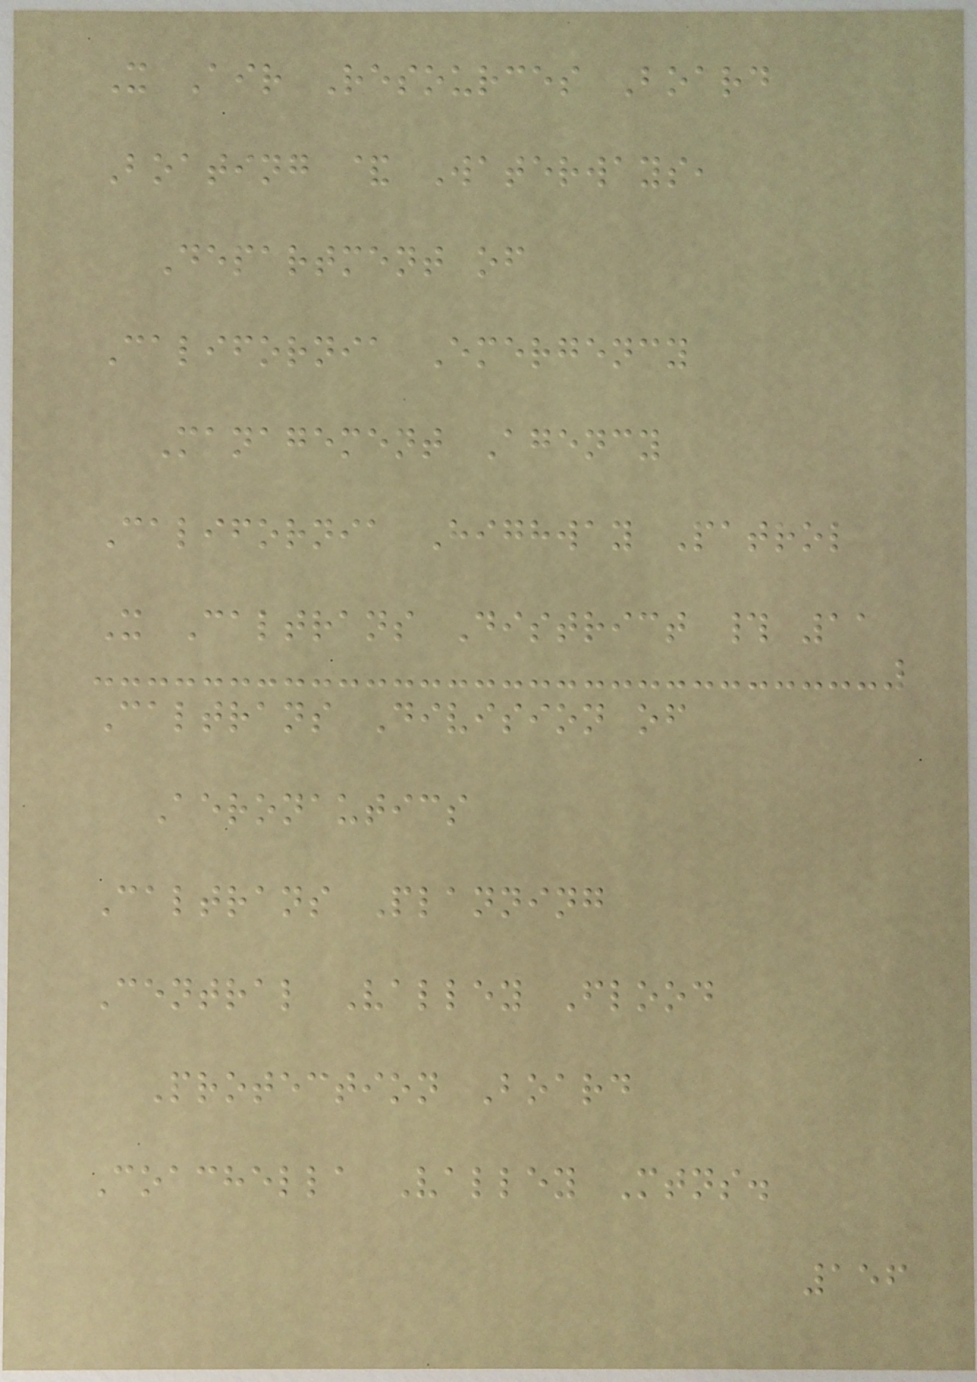X Air Resources Board
Boating & Waterways,
Department of
California Emergency
Management Agency
California Highway Patrol
X Caltrans District # 11
Caltrans Division of
Aeronautics
Caltrans Planning
Central Valley Flood
Protection Board
Coachella Valley Mtns.
156
